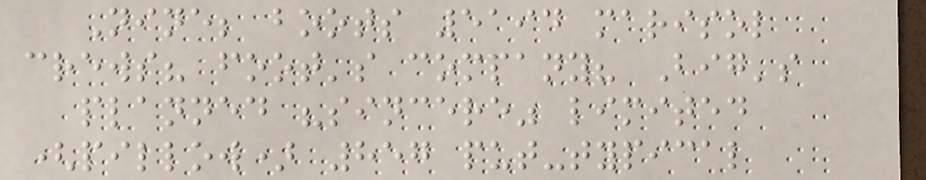Nine; boots 5194 marisol
crews? foot's company? Big's
planned "sincere" limited
(pillow) 857 put-typical
